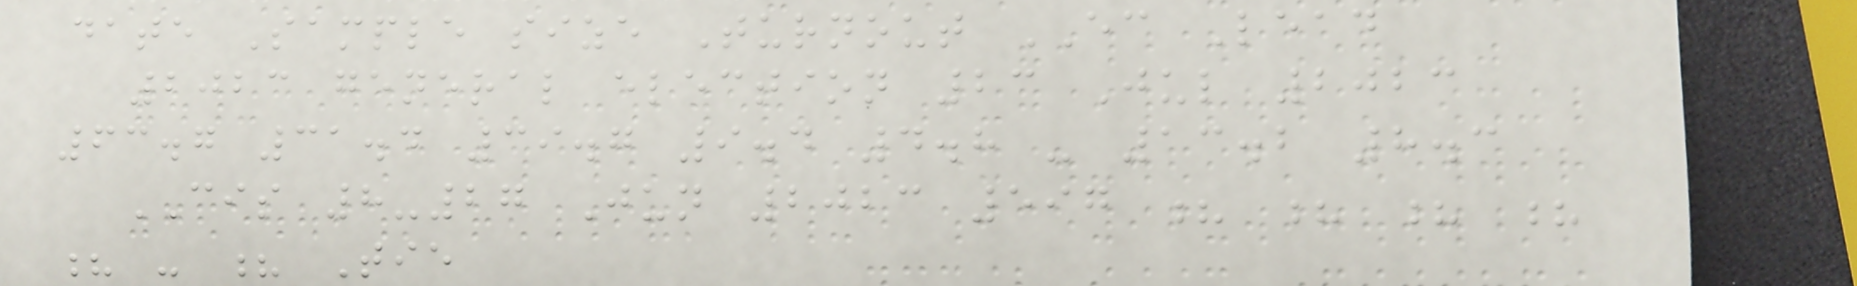date Sample size Turnout EC Lead
2023 general election 23 Jul 2023
63.7 31.4 39.7 9.4 4.8 - 13.2 8.3
CIS 8-27 Jun 2023 597 ? ? ? ?
? - ? Tie
